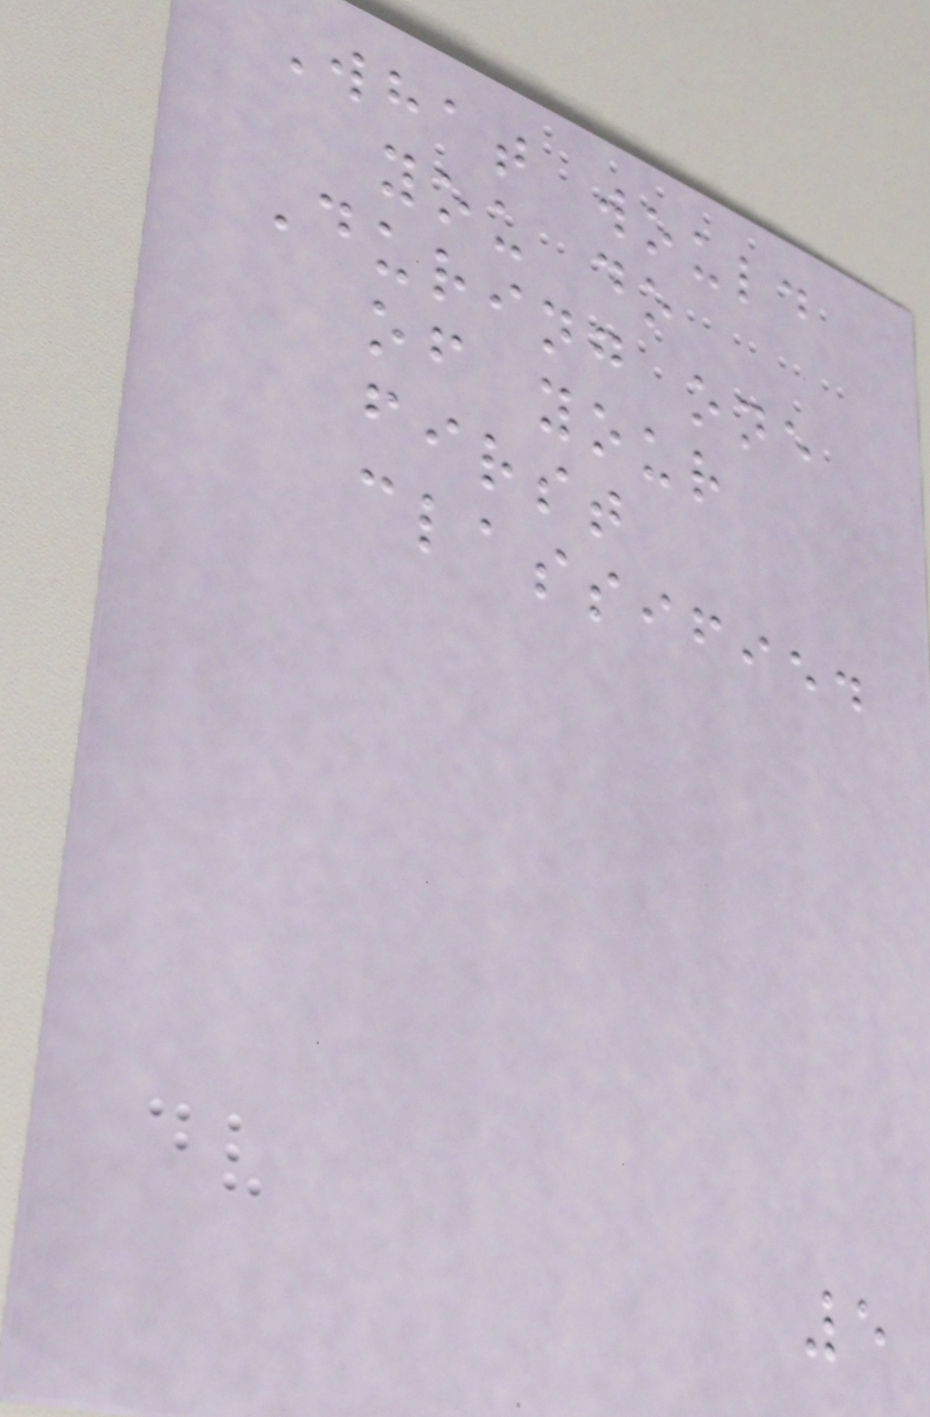What would
you do
During one
of your
first
classified
5
